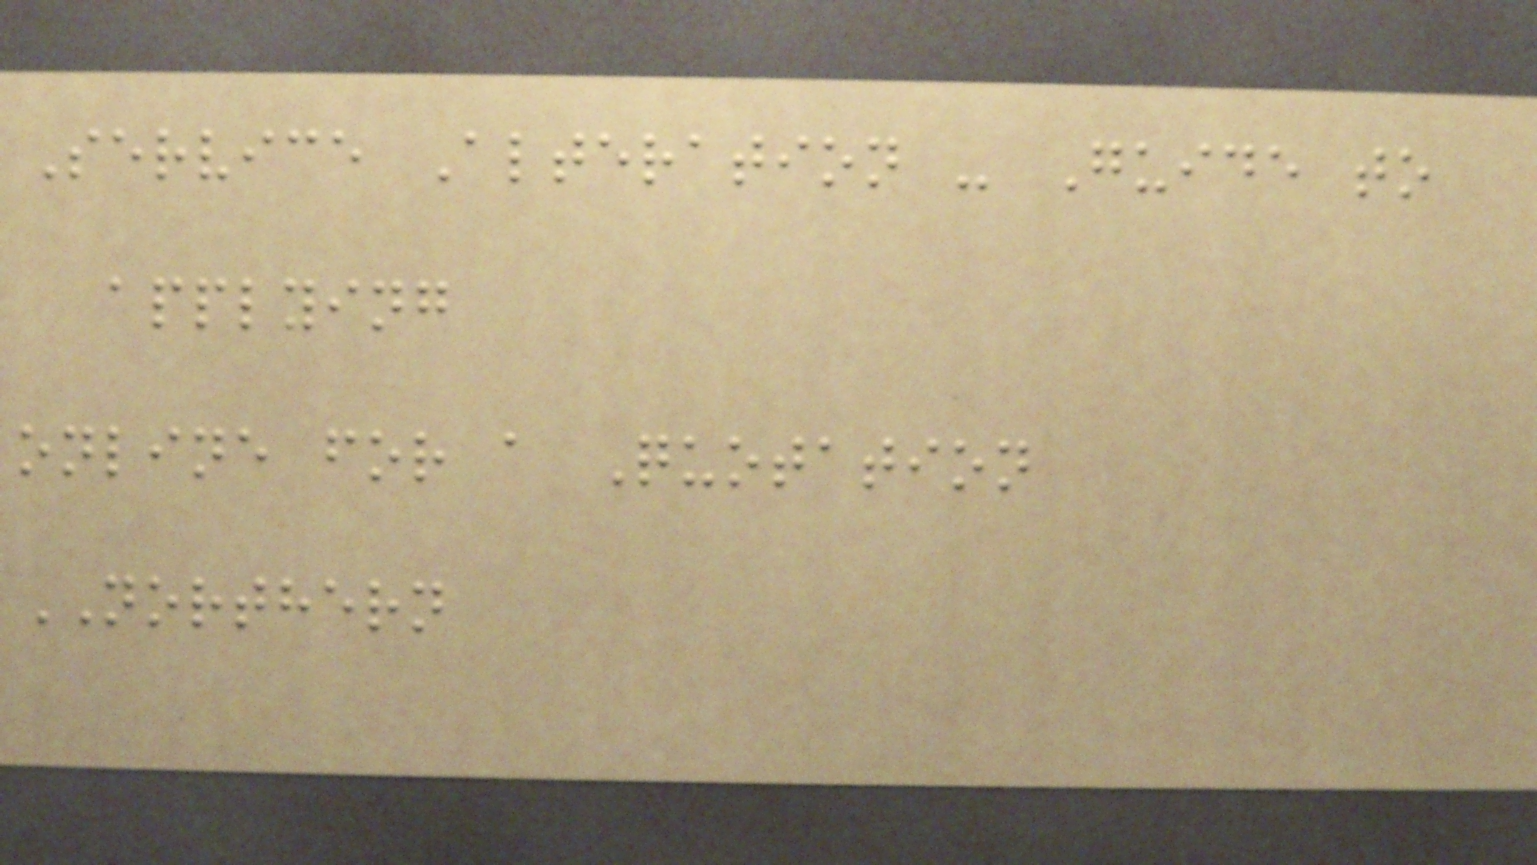Service Alteration - Guide to
applying
online for a Quotation
NORTHERN
